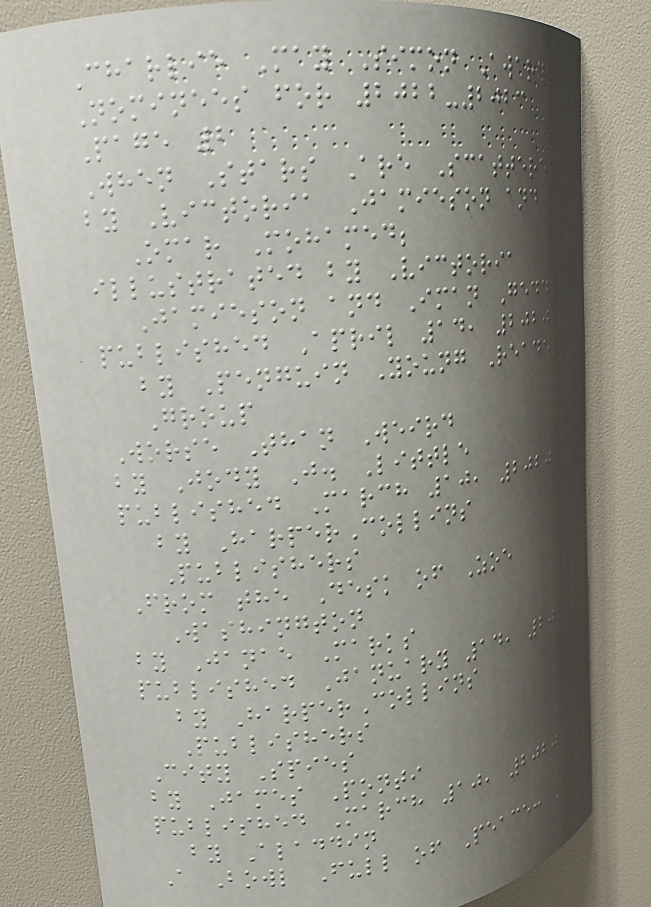Charlie May Simon Award
Nominees for 2022-2023
Page 2
When Stars Are Scattered
by Victoria Jamieson and
Omar Mohamed;
illustrated by Victoria
Jamieson and Iman Geddy
published April 14, 2020
by Penguin Young Readers
Group
Worse Than Weird
by Jody J. Little
published March 10, 2020
by HarperCollins
Publishers
From the Desk of Zoe
Washington
by Janae Marks
published January 14, 2020
by HarperCollins
Publishers
City Spies
by James Ponti
published March 10, 2020
by Aladdin
A Bowl Full of Peace: A
